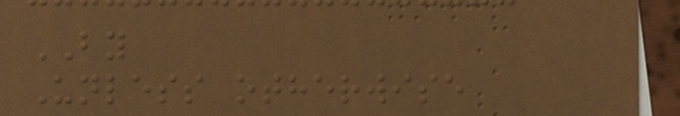BY
Unless otherwise
